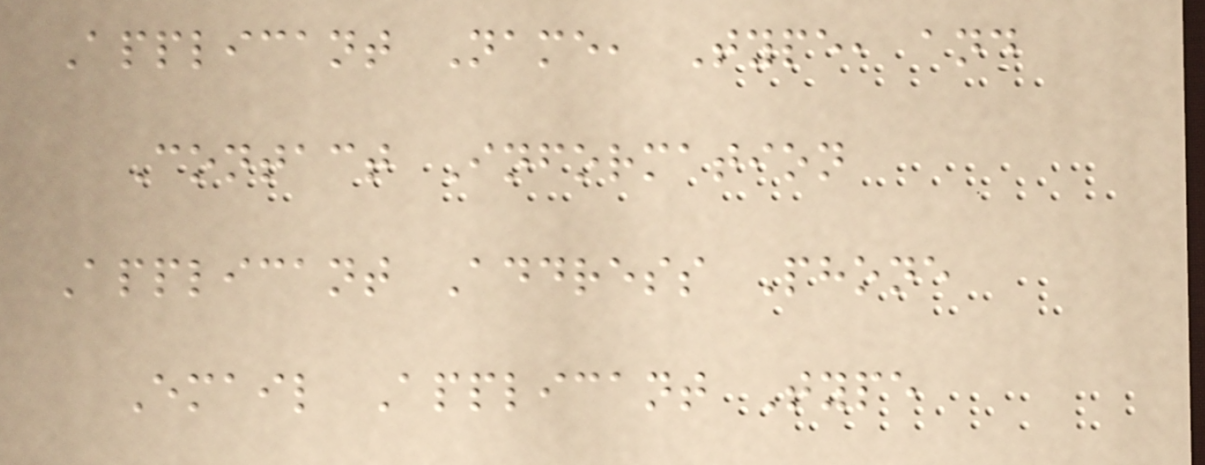Applicant Name, Type, and
Contact Information
Applicant Address Phone
Email Applicant Type
